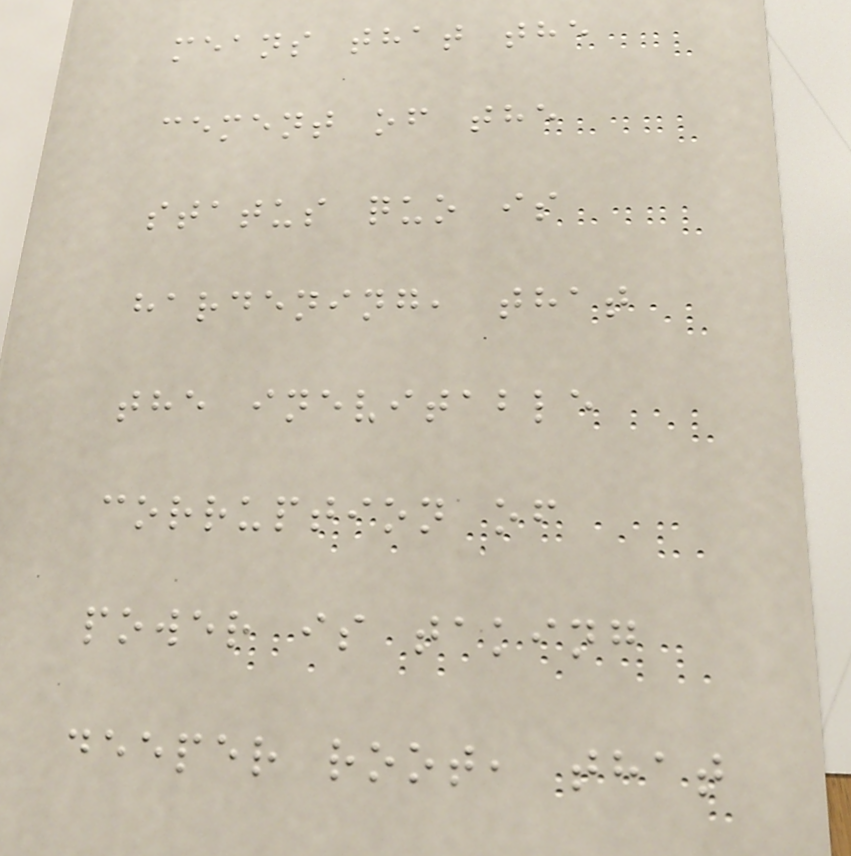means that the
cement of the
status quo is
hardening, that
the inevitable
corruption of
power is taking
deeper root, that
